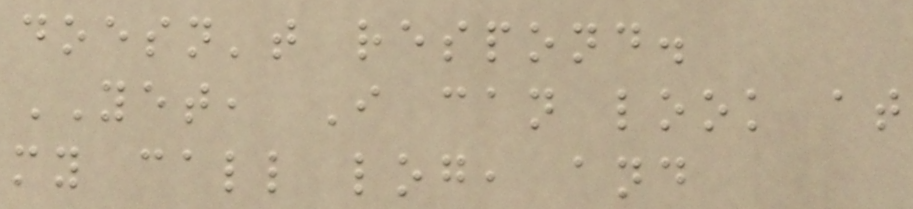doesn't respond.
YET, I can look at
my call log, and
